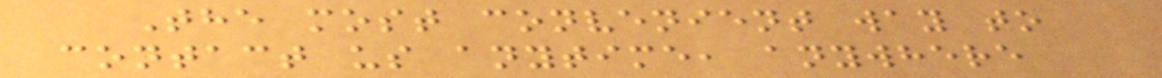The most convenient way to
contact us anytime, anywhere
